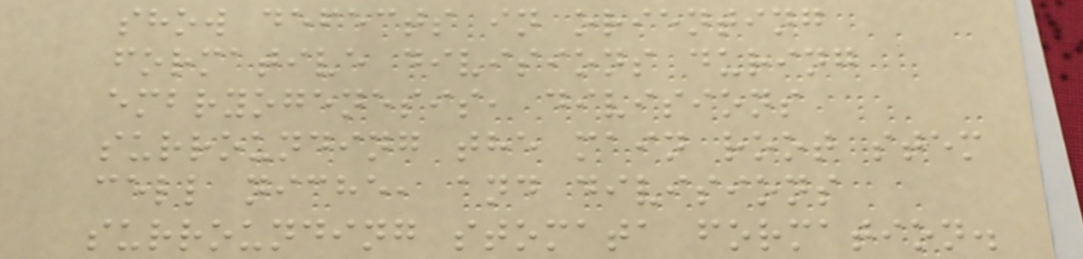show defects in orienting
formative divisions during
embryogenesis, divisions
surrounding the main root stem
cell niche, and divisions
surrounding stomata formation.
